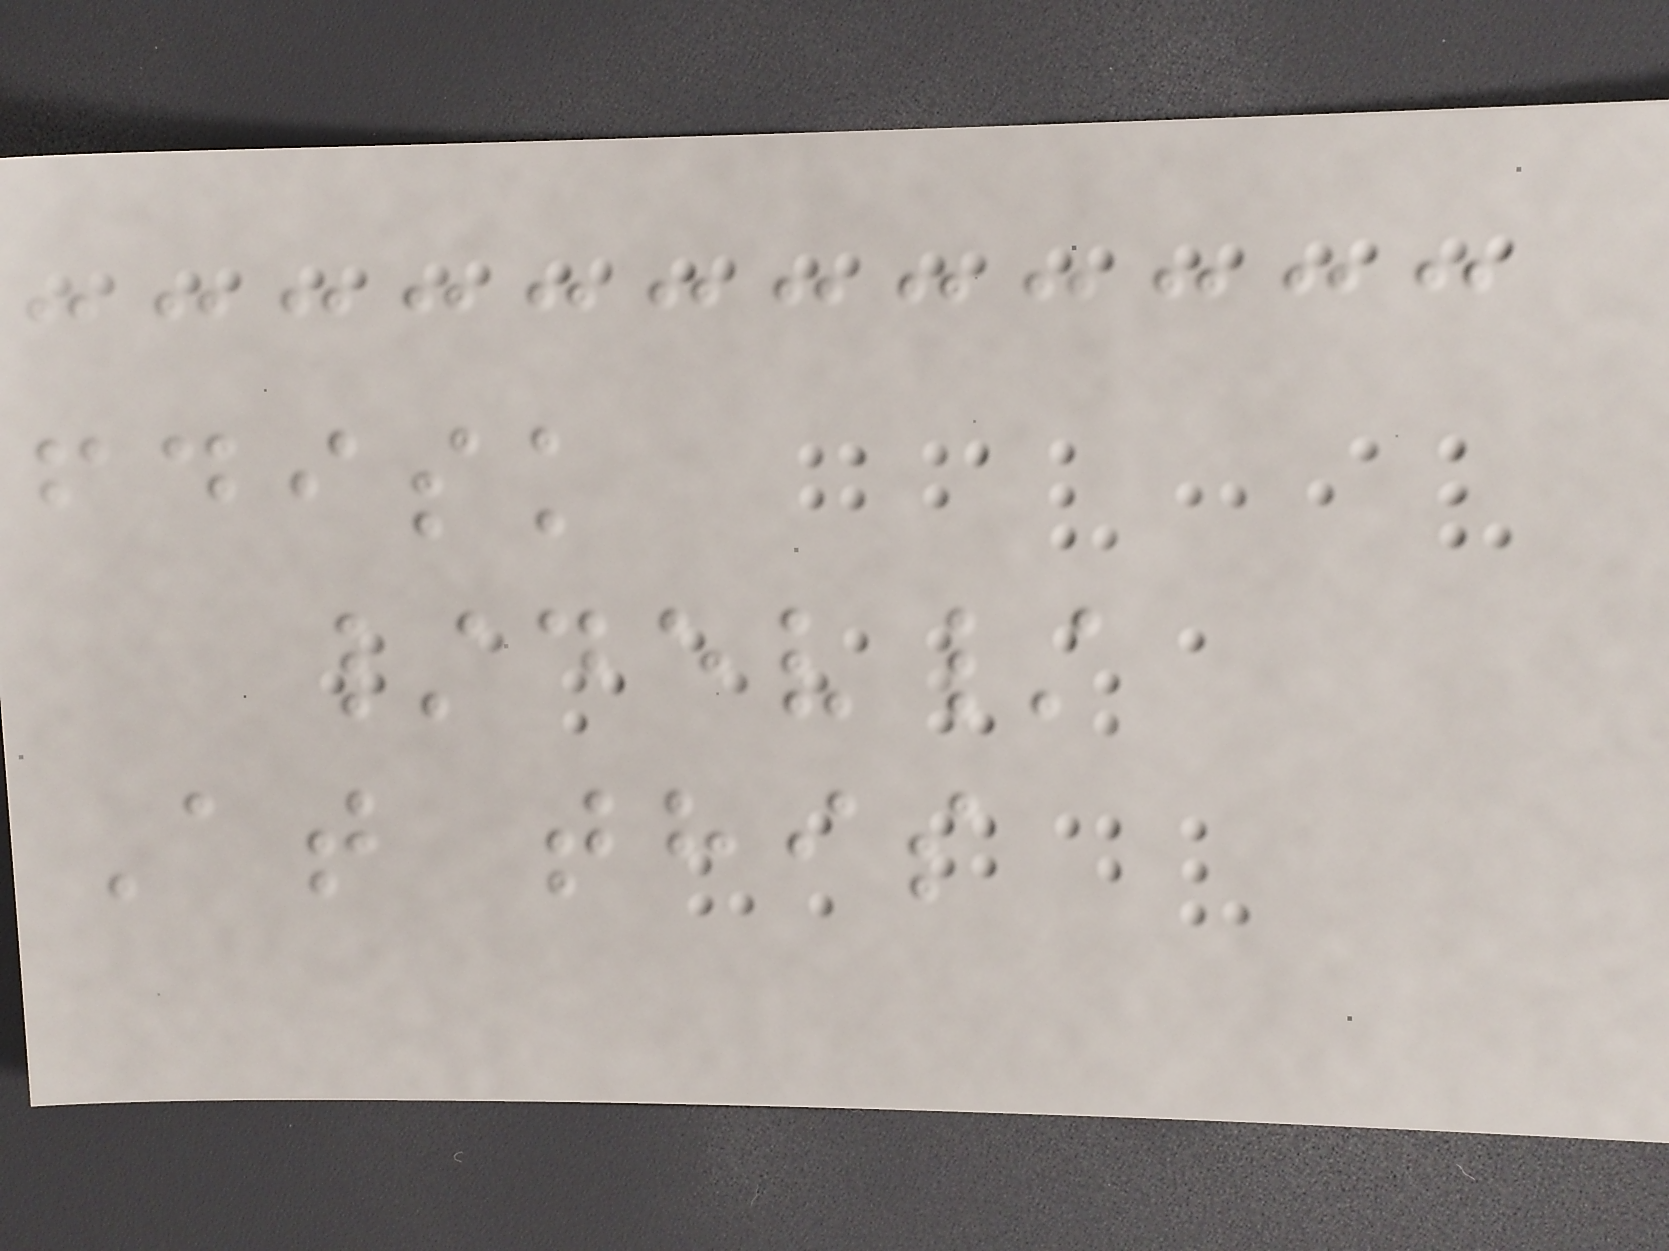fdisk
/dev/
At this
